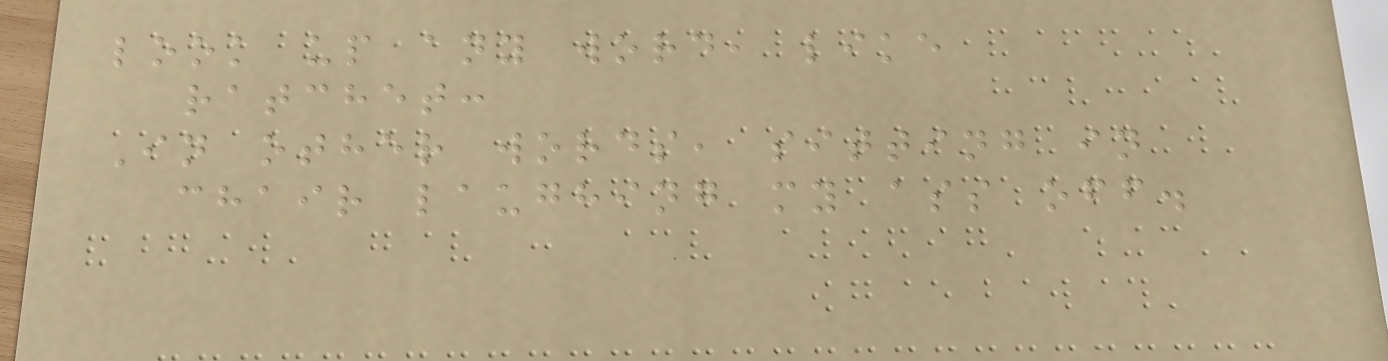look up any word, like
ratchet:
In other words, sitting in
chair laughing my ass off.
